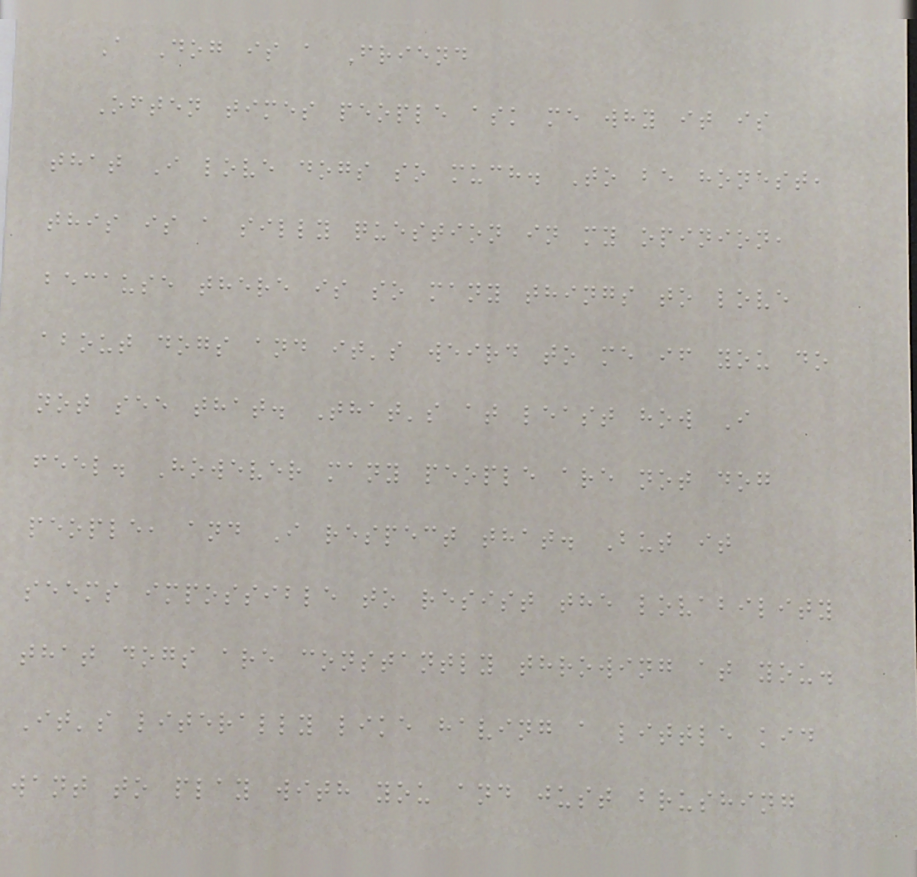A Dog is a Friend
Often times people ask me why it is
that I love dogs so much. To be honest,
this is a silly question in my opinion,
because there is so many things to love
about dogs and it's weird to me if you do
not see that. That's at least how I
feel. However many people are not dog
people, and I respect that. But it
seems impossible to resist the lovability
that dogs are constantly throwing at you.
It's literally like having a little kid
want to play with you and just brushing
